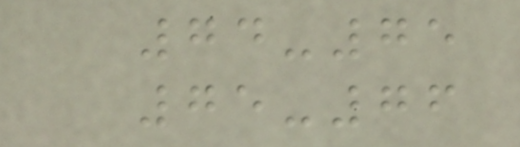74-75
75-76
